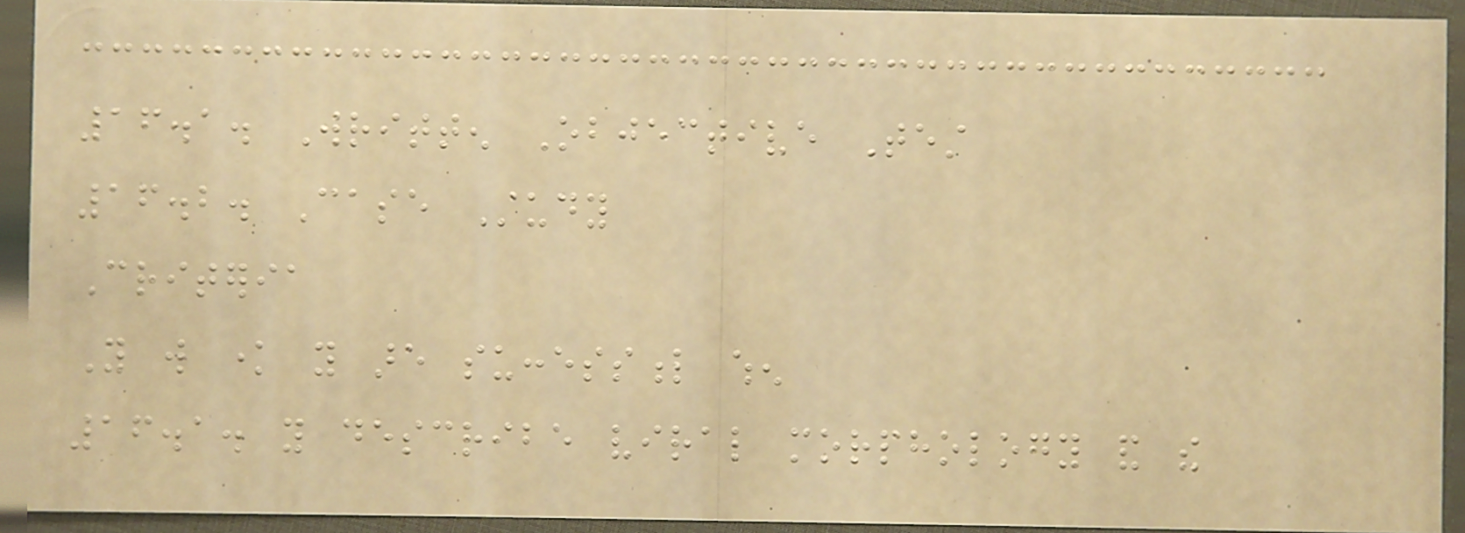16.1. Written Objective Test
16.2. Case Study
Criteria
You will know you are successful when
16.1. you describe viral morphology and the
